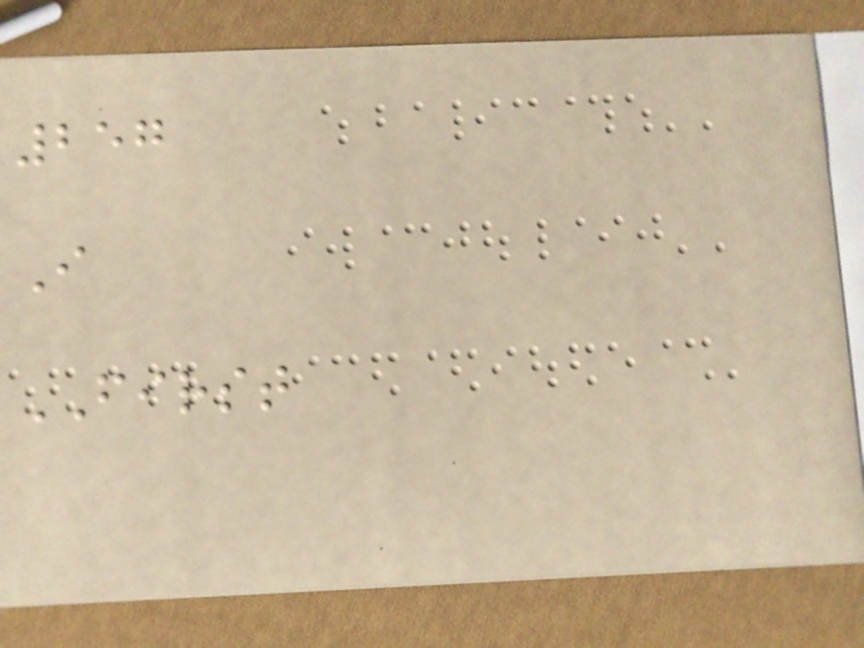257
I
FIRST
